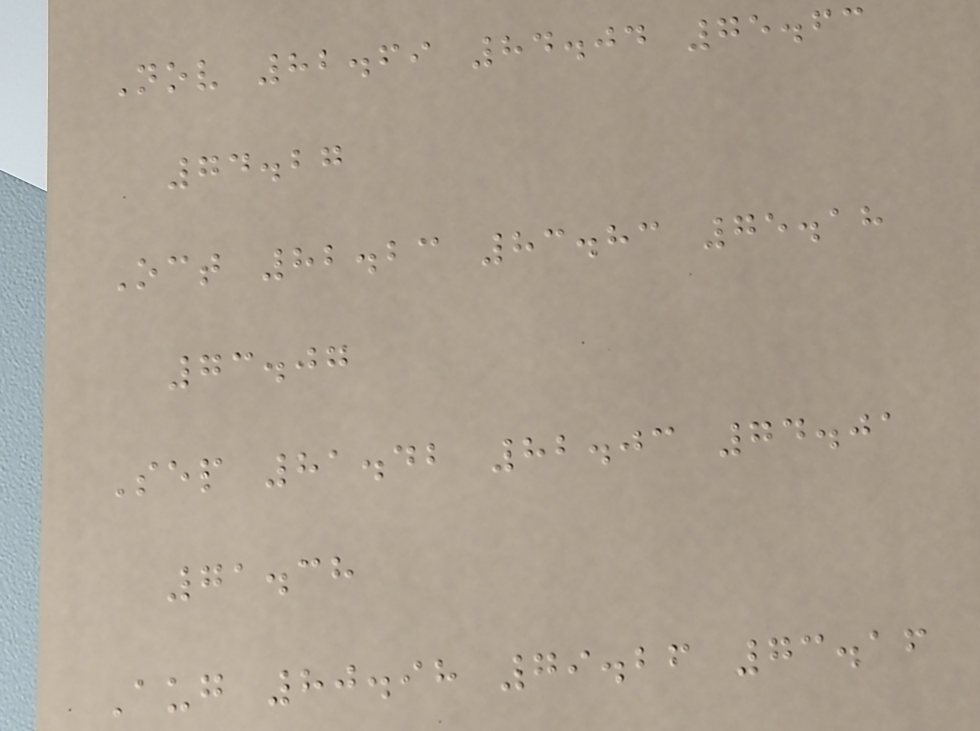Nov 82.69 84.04 75.63
74.27
Oct 82.23 83.83 75.18
73.07
Sep 81.42 82.03 74.01
71.38
Aug 80.98 79.26 73.16
